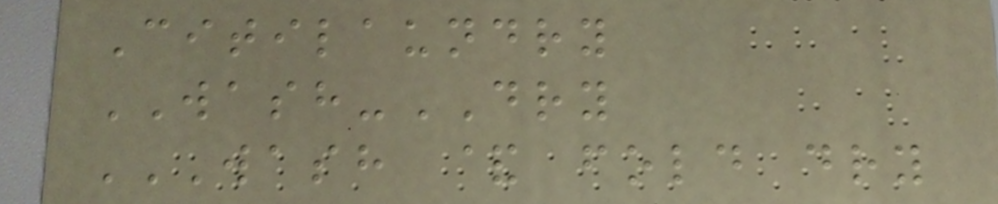Citilaundry
WASH-DRY
WASH & FOLD DRY
